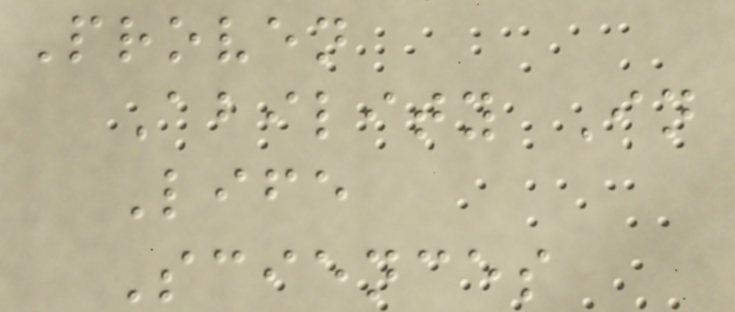Proven
Ability In
Life
Sciences
